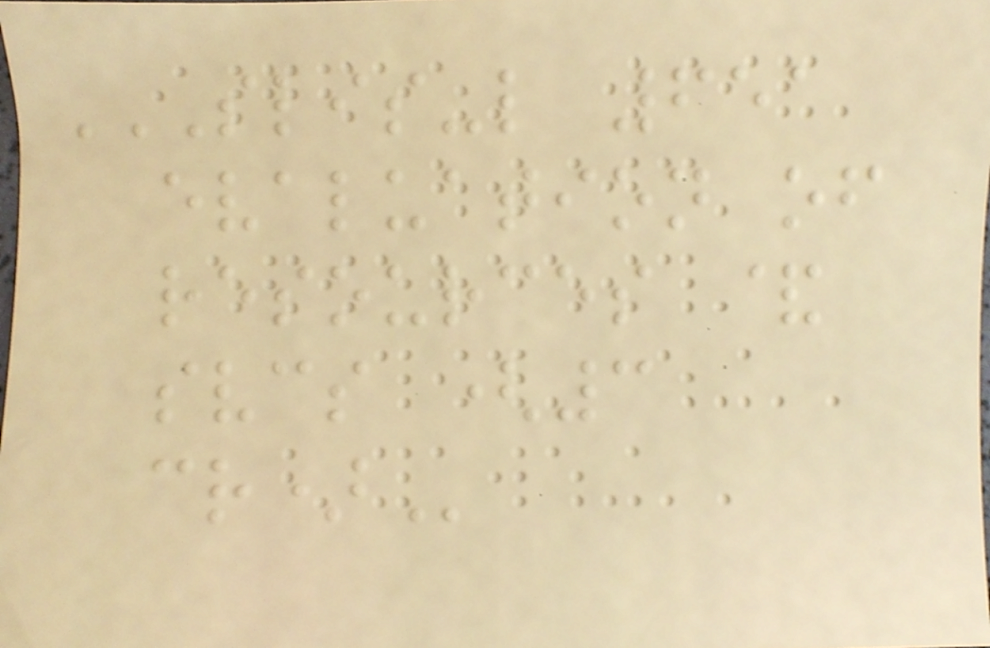SLIS-L 651
EVALUATION OF
RESOURCES &
SVCS (3
CR)
